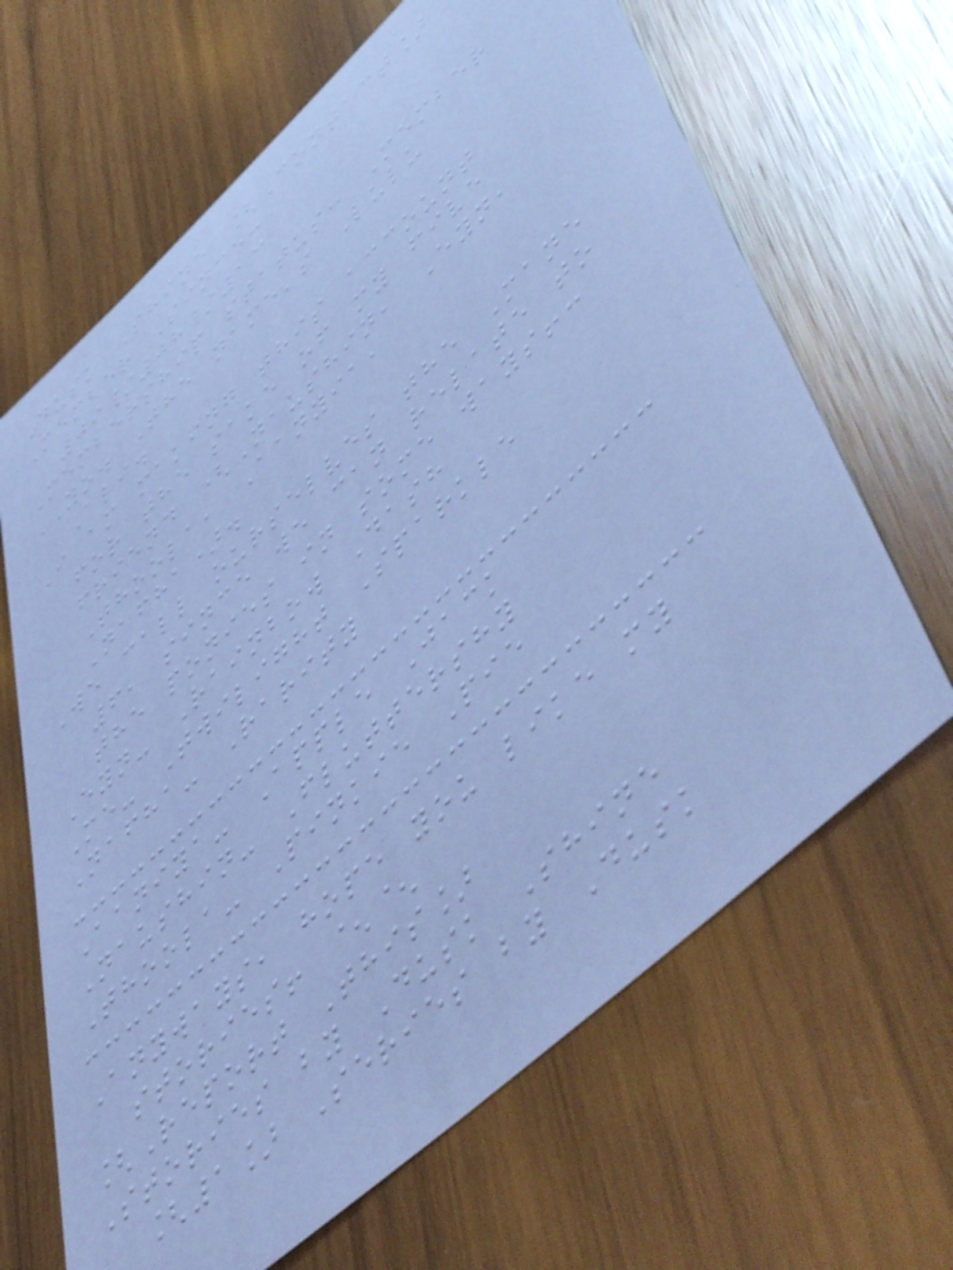Dusk Shine [Contact]
Member Since:
09/08/13
Membership status: Member
YO. The name's Lulu
Ali.
I am making this account
for the sake of my five
friend (Naushin, Eyn,
Thoola, Aanyia,
Nafha).
We call ourselves the Mane
6, since we can relate to
the ponies in some ways!:
Eyn- Rainbow Dash
Me- Twilight Sparkle
Nafha- Rarity
Aaniya- Apple Jack
Naushin- Fluttershy
Thoola- Pinkie Pie
Anyways, hope you like my
stories! ^^
[Report This]
Stories by Dusk Shine
[1] Series by Dusk
